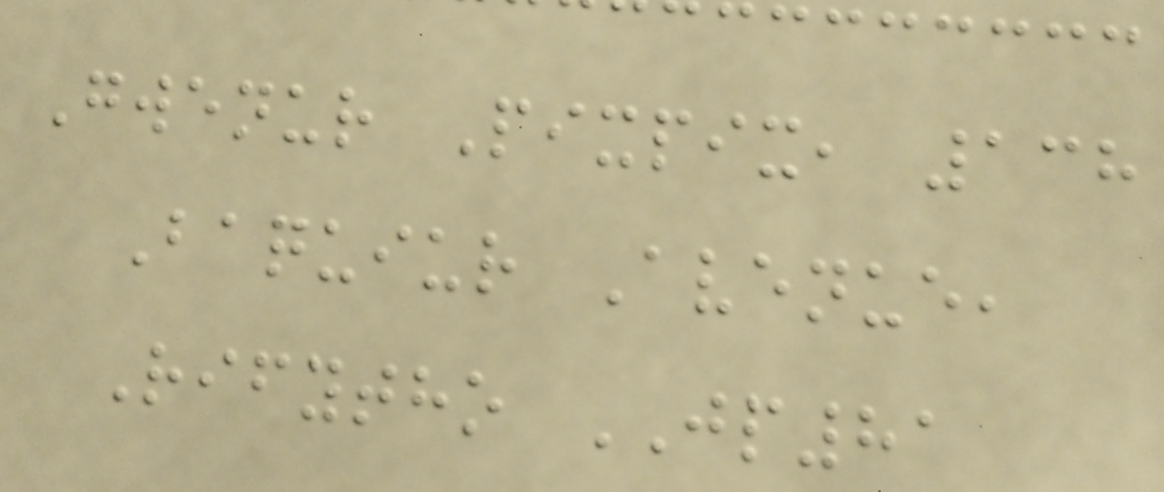Gwenur Pixpix, 138
Baquiur Avenue,
Rifytho JP81
